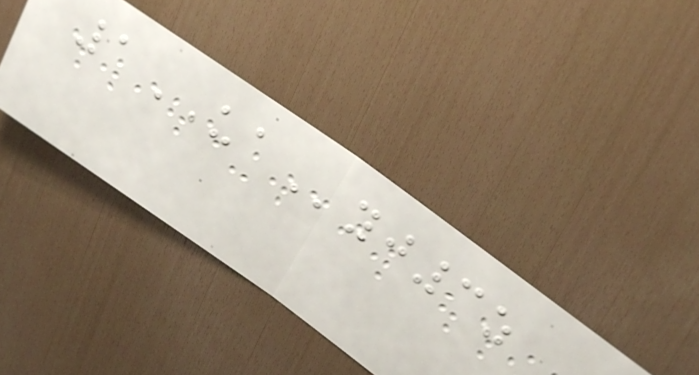1UAyj3z
